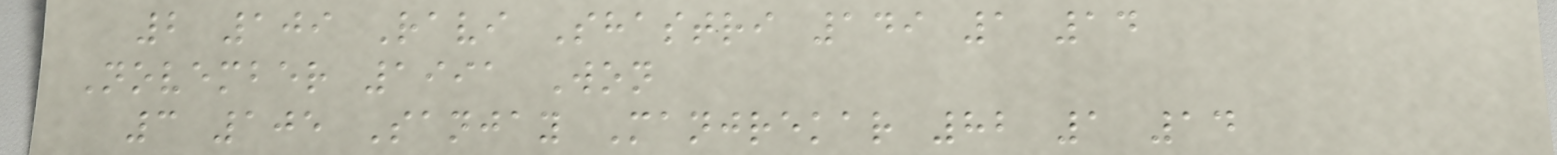2 109 Ravi Shastri 149 1 14
November 1991 Won
3 105 Sanjay Manjrekar 82 1 14
